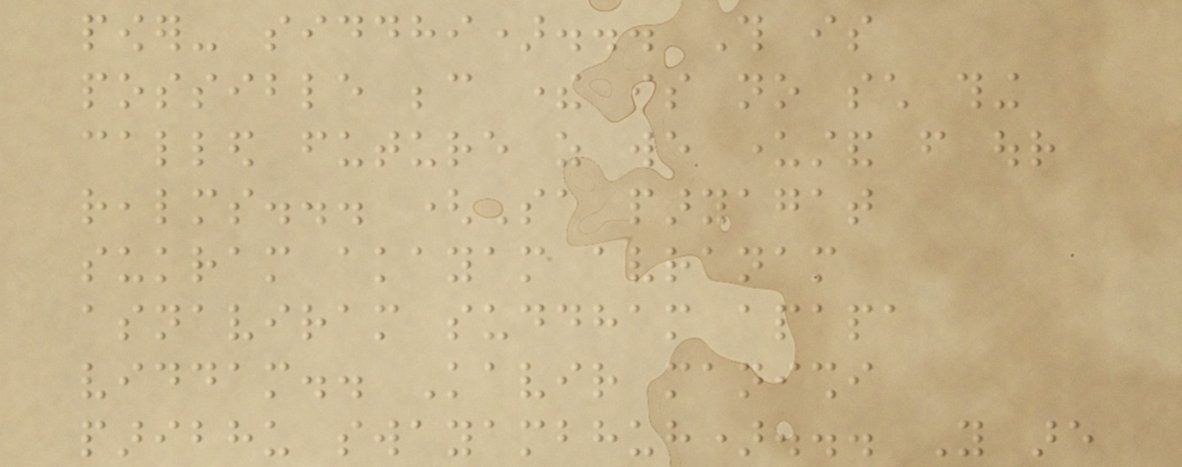power- siddhi)... This is
possible because there is no such thing
called future as we understand from our
realms... (Sa paryagat
sukram akayam avranam
asnaviram suddham apapa
viddam.. Kavir manishi
paribhu swayambhuh)... You are
